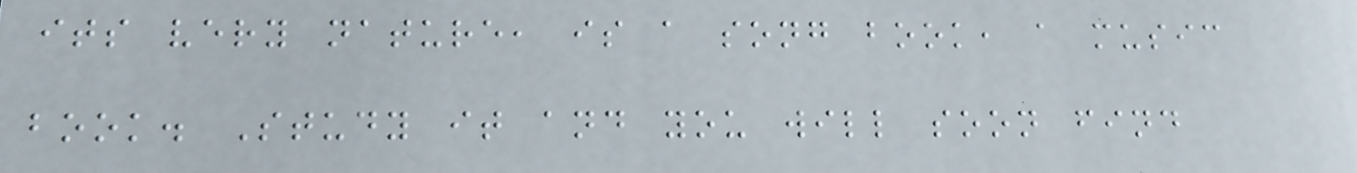its very nature, is a song book, a music
book. Study it and you will soon find
